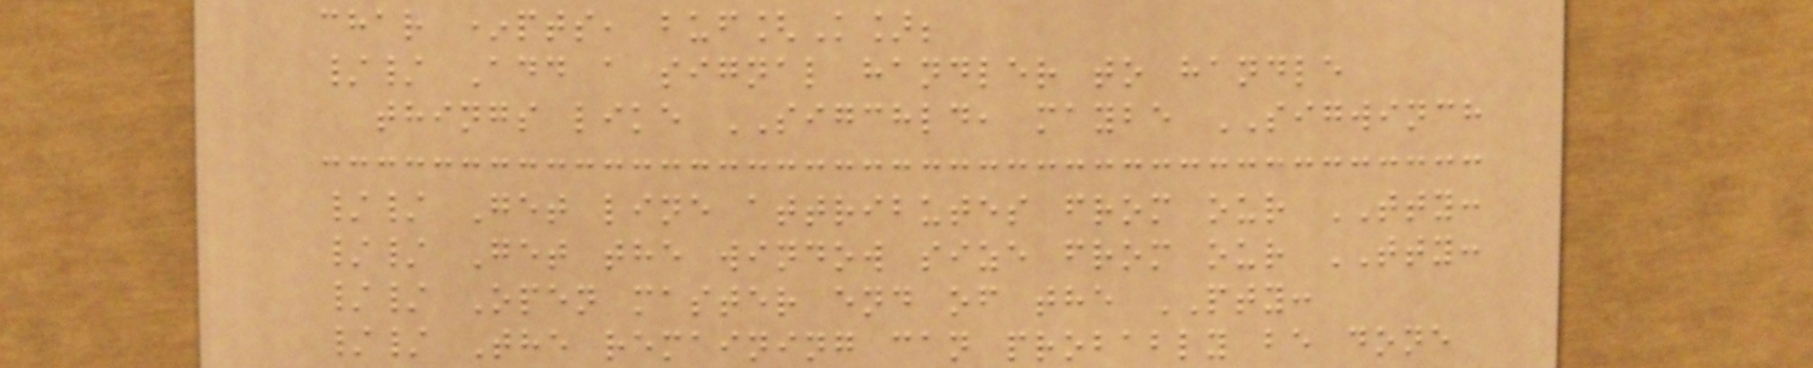char *pts, buf[K];
// Add a signal handler to handle
things like SIGCHLD, maybe SIGWINCH
// Get line attributes from our TTY:
// Get the window size from our TTY:
// Open master end of the PTY:
// The remaining can probably be done
